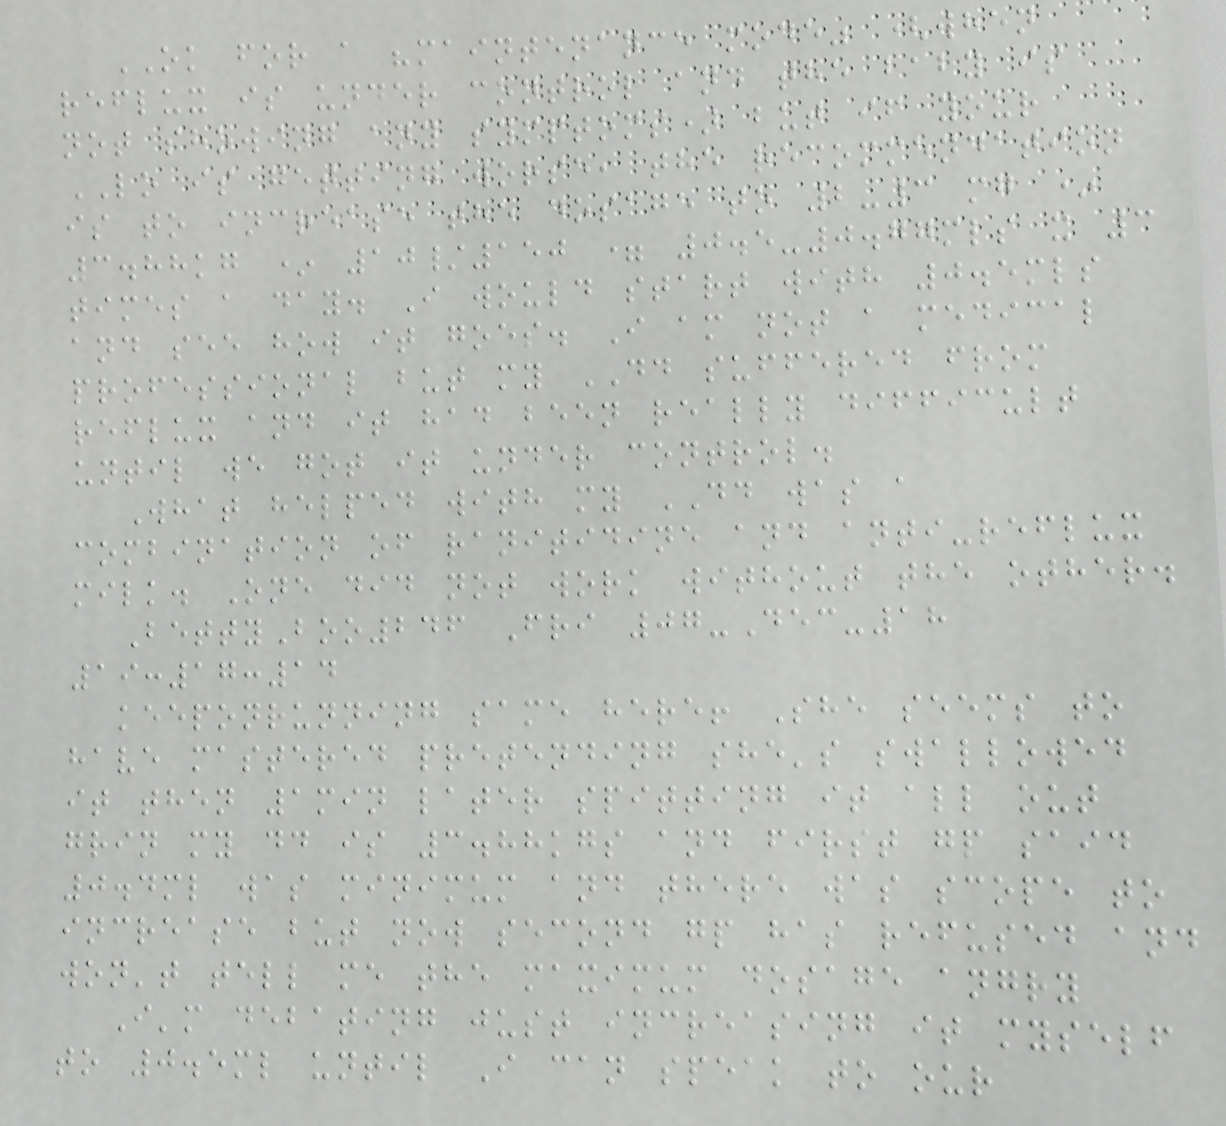OK for a "maintenance mode" (when
reflux is under control and the baby is
not showing any symptoms) but if your
LO is getting worse, the recommendation
is to increase the dosage to 2-3 mg *
3.88kg * 10/150 = 0.5-0.77mls x 3
times a day. I would start with 0.5mls
and see how it goes. I am not a medical
professional but my DD suffered from
reflux and it had been really difficult
until we got it under control.
What helped with my DD was a
combination of ranitidine and anti-reflux
milk. One did not work without the other.
BettyBoo246 Fri 07-Dec-18
19:17:14
keeponrunning same here! She seems to
have mastered pretending she's swallowed
it then 1min later spitting it all out
grin my dd is 3.88kgs and first gp said
0.4ml was minimum and there was scope to
increase but now second gp has refused and
won't tell me the maximum dosage angry
I'm debating just increasing it myself
to 0.5ml until I can speak to our
